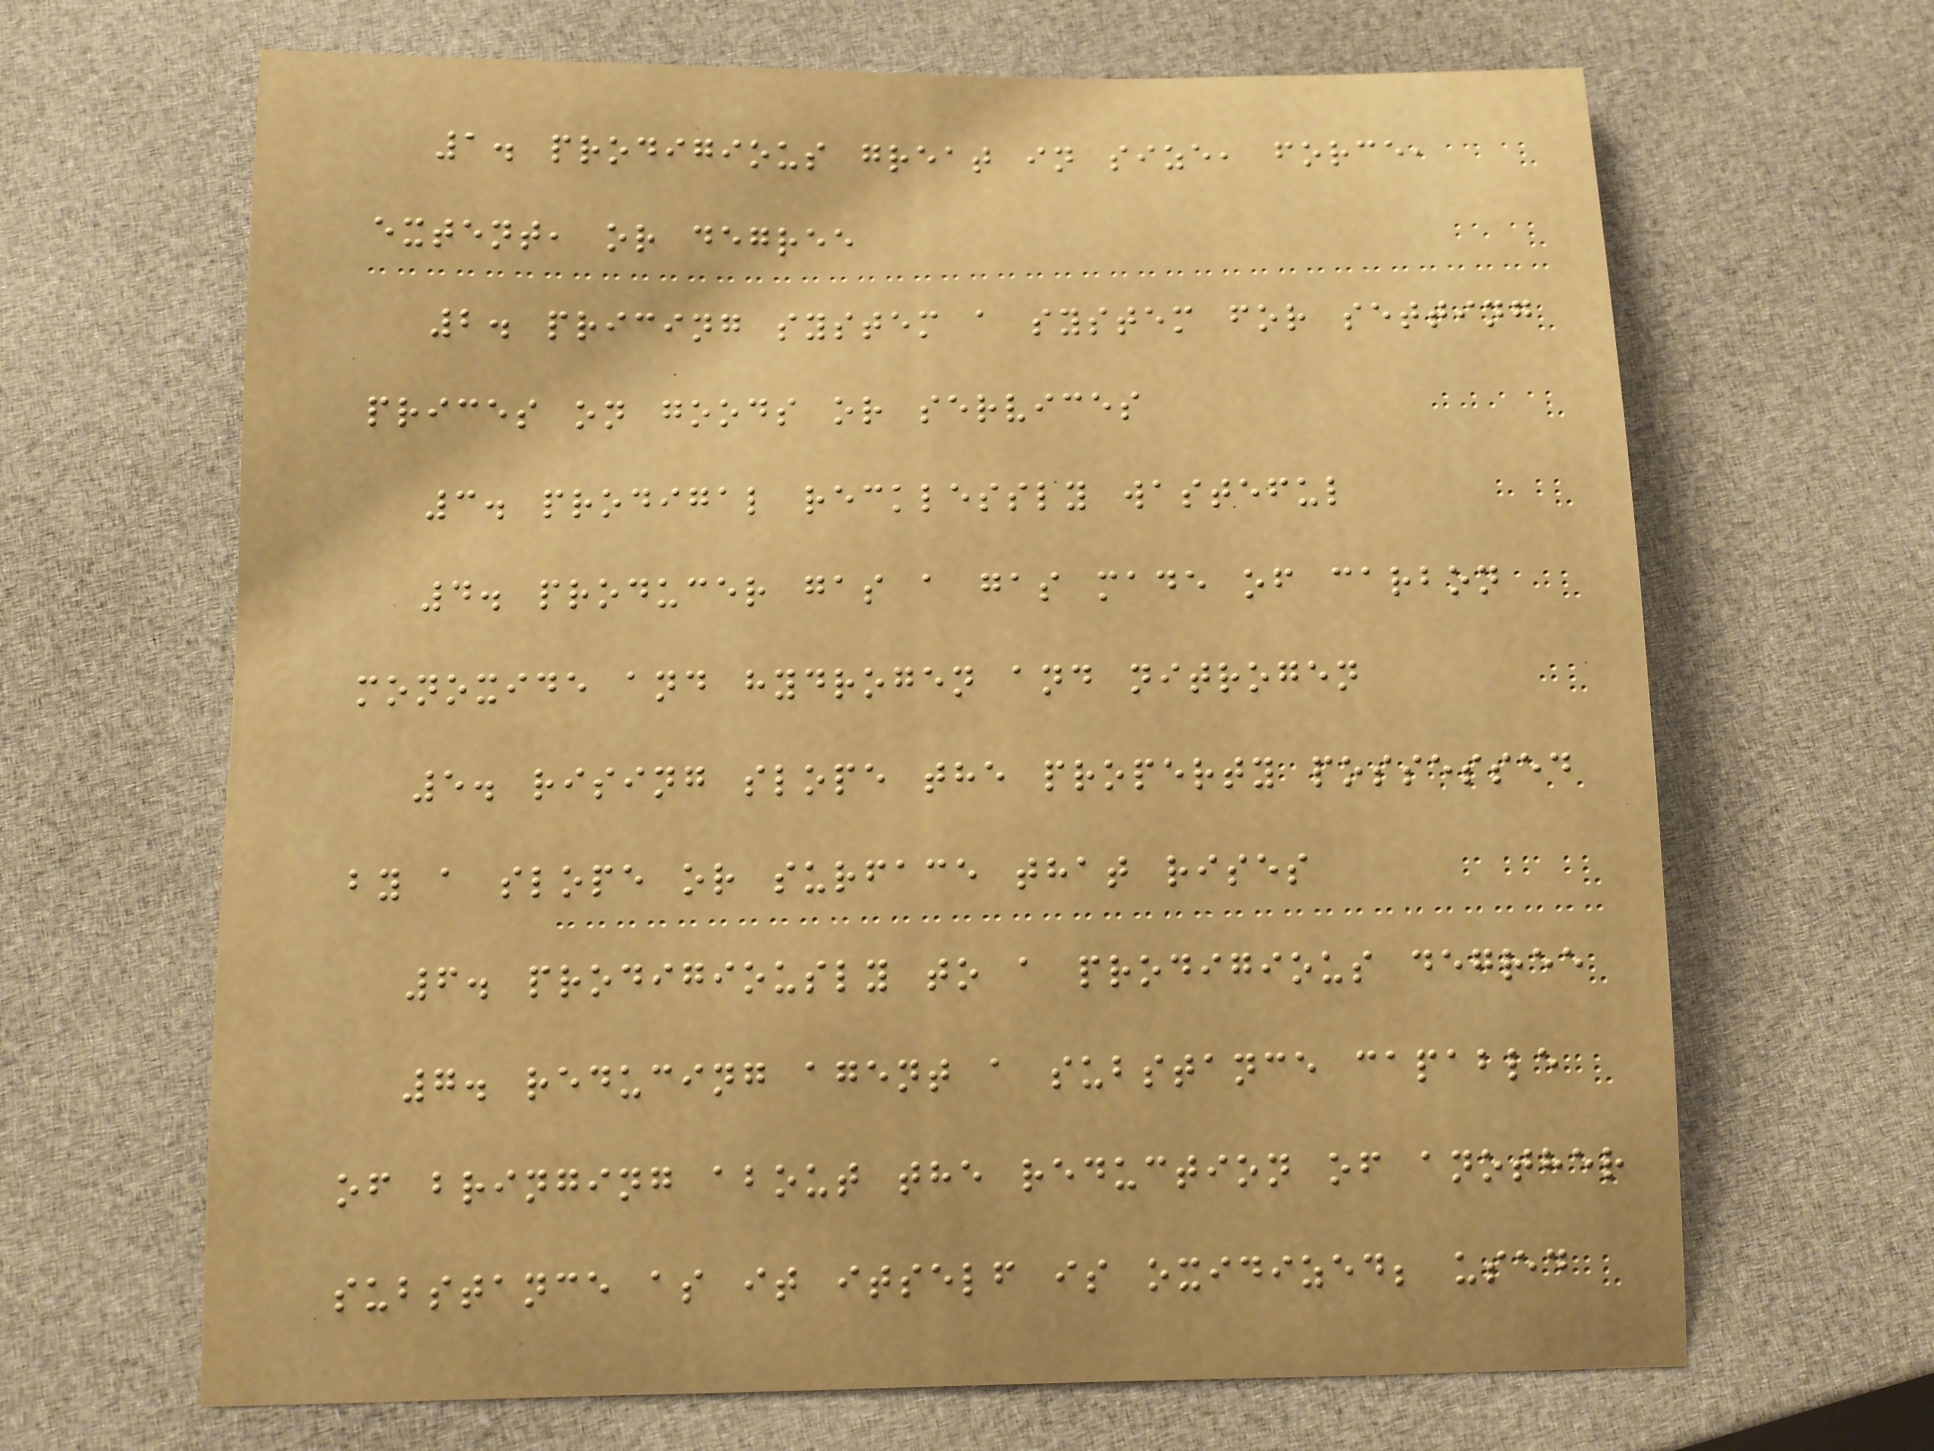1. prodigious great in size, force,
extent, or degree
2. pricing system a system for setting
prices on goods or services
3. prodigal recklessly wasteful
4. producer gas a gas made of carbon
monoxide and hydrogen and nitrogen
5. rising slope the property possessed
by a slope or surface that rises
6. prodigiously to a prodigious degree
7. reducing agent a substance capable
of bringing about the reduction of another
substance as it itself is oxidized; used
